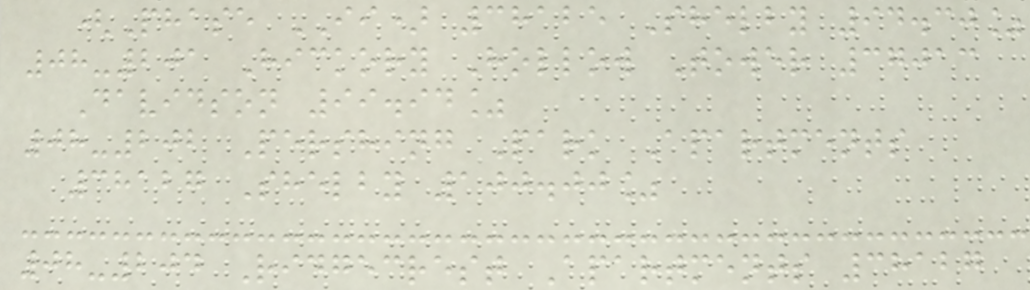(Phase II) 38125 Shelby 94.30%
08-201 Hickory Hollow Tower 37013
Davidson 99.94%
08-202 Pershing Park Apartments
38127 Shelby 100.00%
08-204 Ridgecrest Apartments 38127
